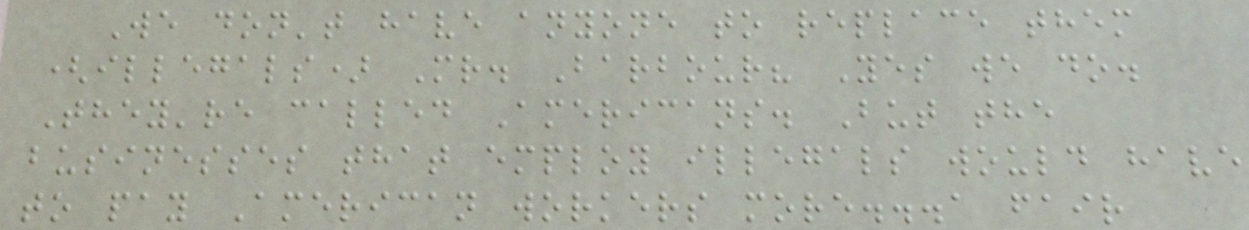We don't have anyone to replace them
(illegals) Mr. Barbour? Yes we do.
They're called Americans. But the
businesses that employ illegals would have
to pay American workers more...a fair
